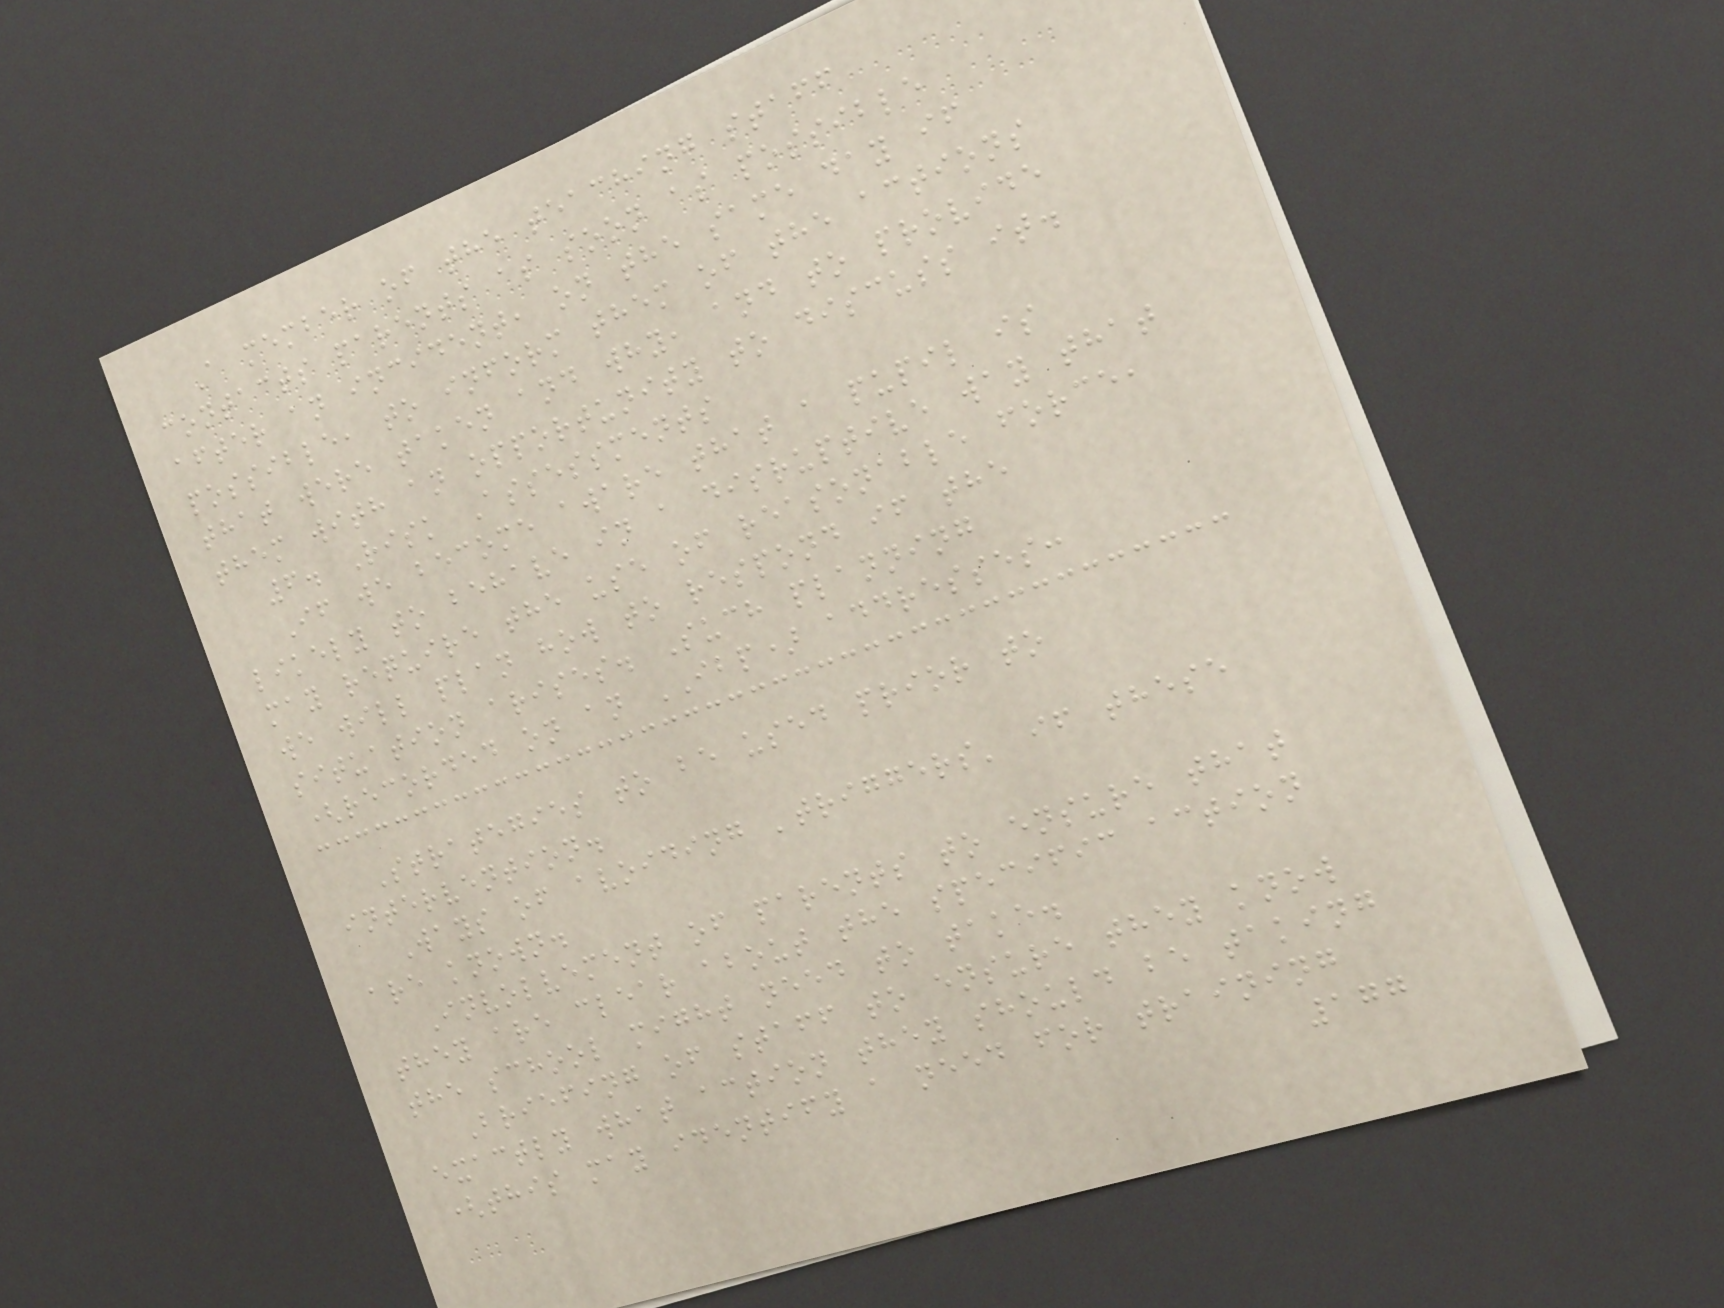A member of the teaching staff
contacts parents as soon as possible
after an incident, on the same day if
possible, to inform them of the actions
that were taken and why, and to provide
them with an opportunity to discuss it.
6. Risk Assessments
If we become aware that a pupil is
likely to behave in a disruptive way that
may require the use of reasonable force,
we will plan how to respond if the
situation arises. Such planning
(recorded on an IBP) addresses:
Strategies to be used prior to
intervention.
Ways of avoiding 'triggers' if these
are known.
Involvement of parents to ensure that
they are clear about the specific action
the school might need to take.
Briefing of staff to ensure they know
exactly what action they should be taking
(this may identify a need for training
177
